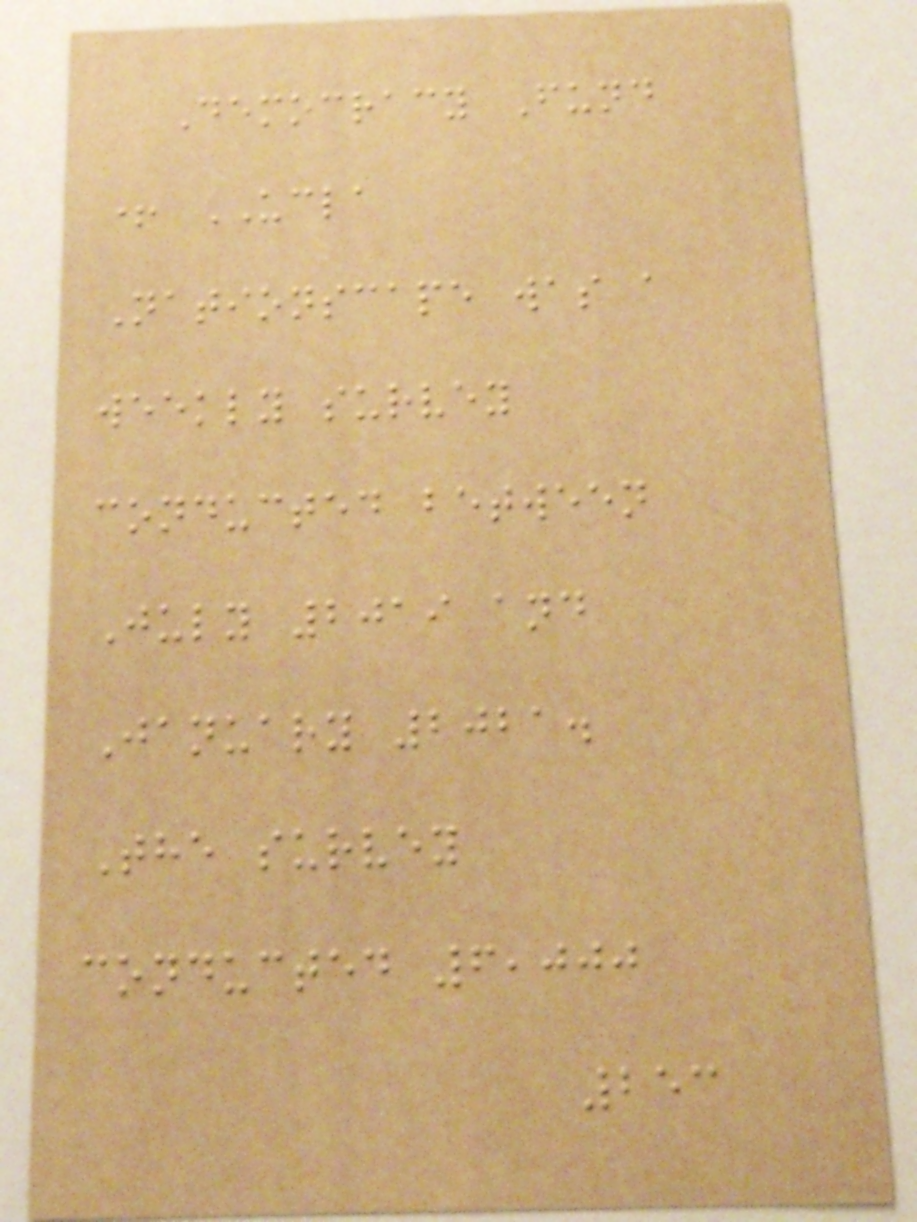Democracy Fund
+ UCLA
Nationscape was a
weekly survey
conducted between
July 2019 and
January 2021.
The survey
conducted 6,000
253
